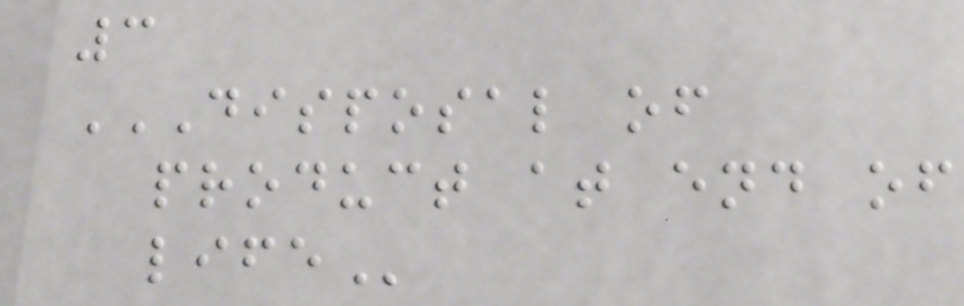3
DISPOSAL OF
PRODUCT AT END OF
LIFE
